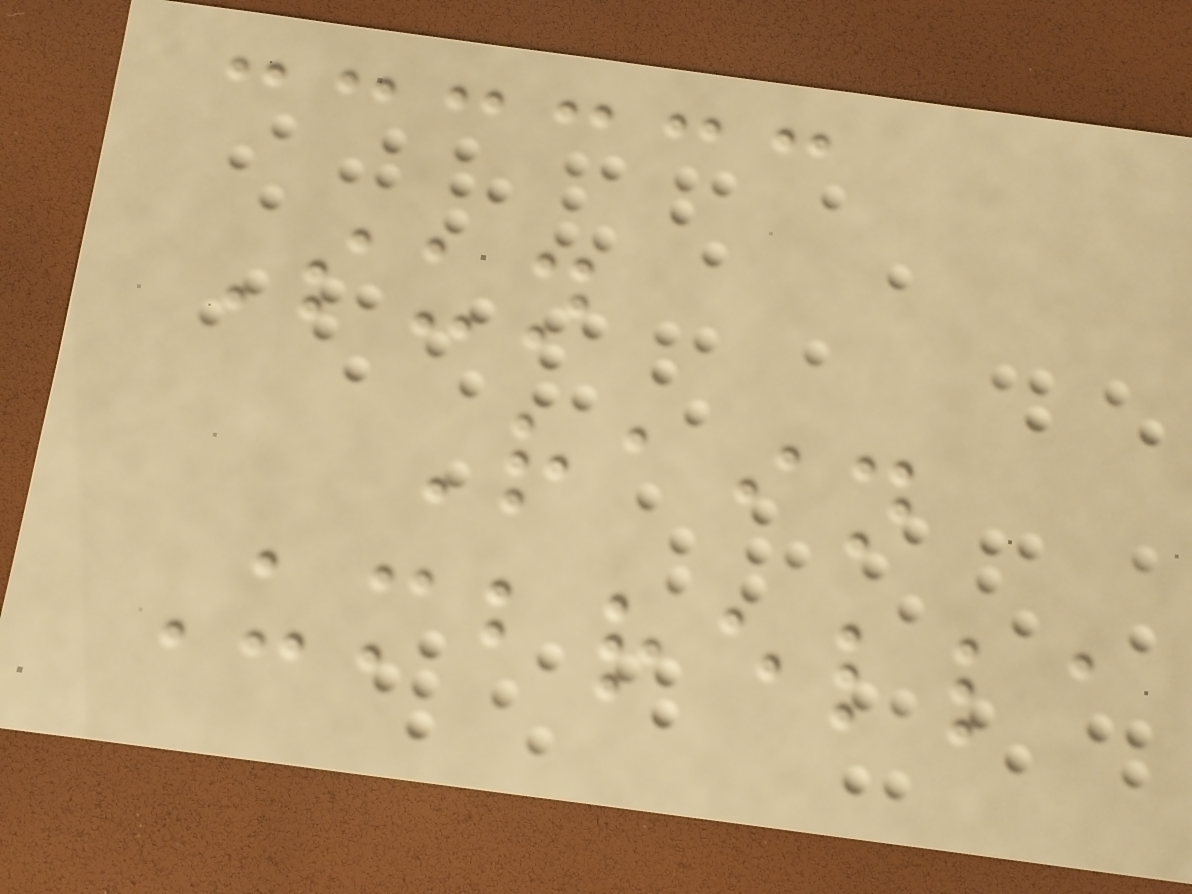Sun
Rain
Umbrella
